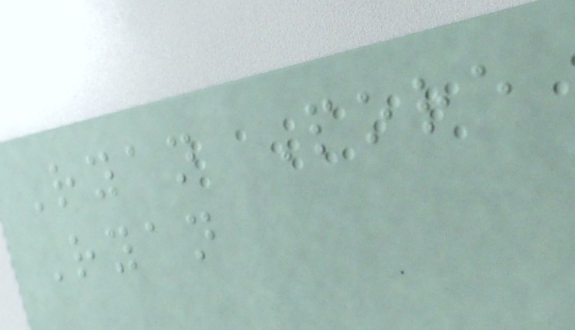Ryan Pore
Ryan
